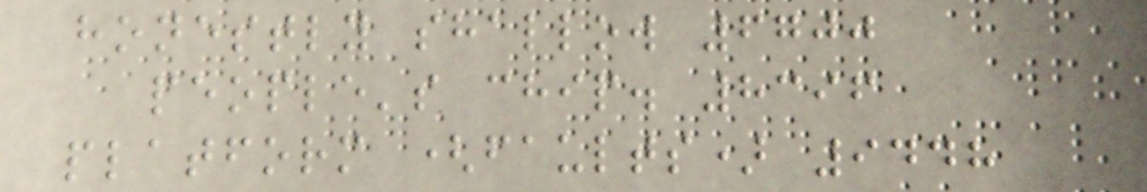honestly shallow 6700
people's chip. 8396
platform (faults) 9448
